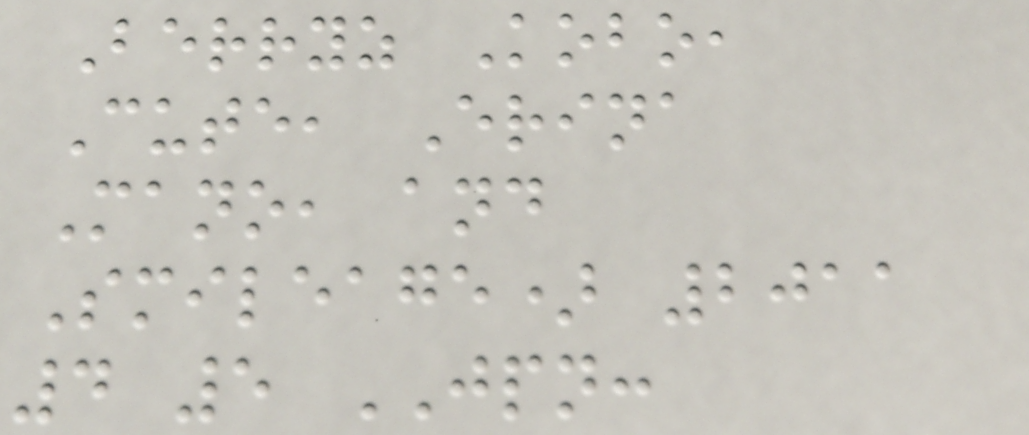Berryz Kobo,
Cute, Erina
Mano, and
Smileage) 2011
4 5 JPN:
